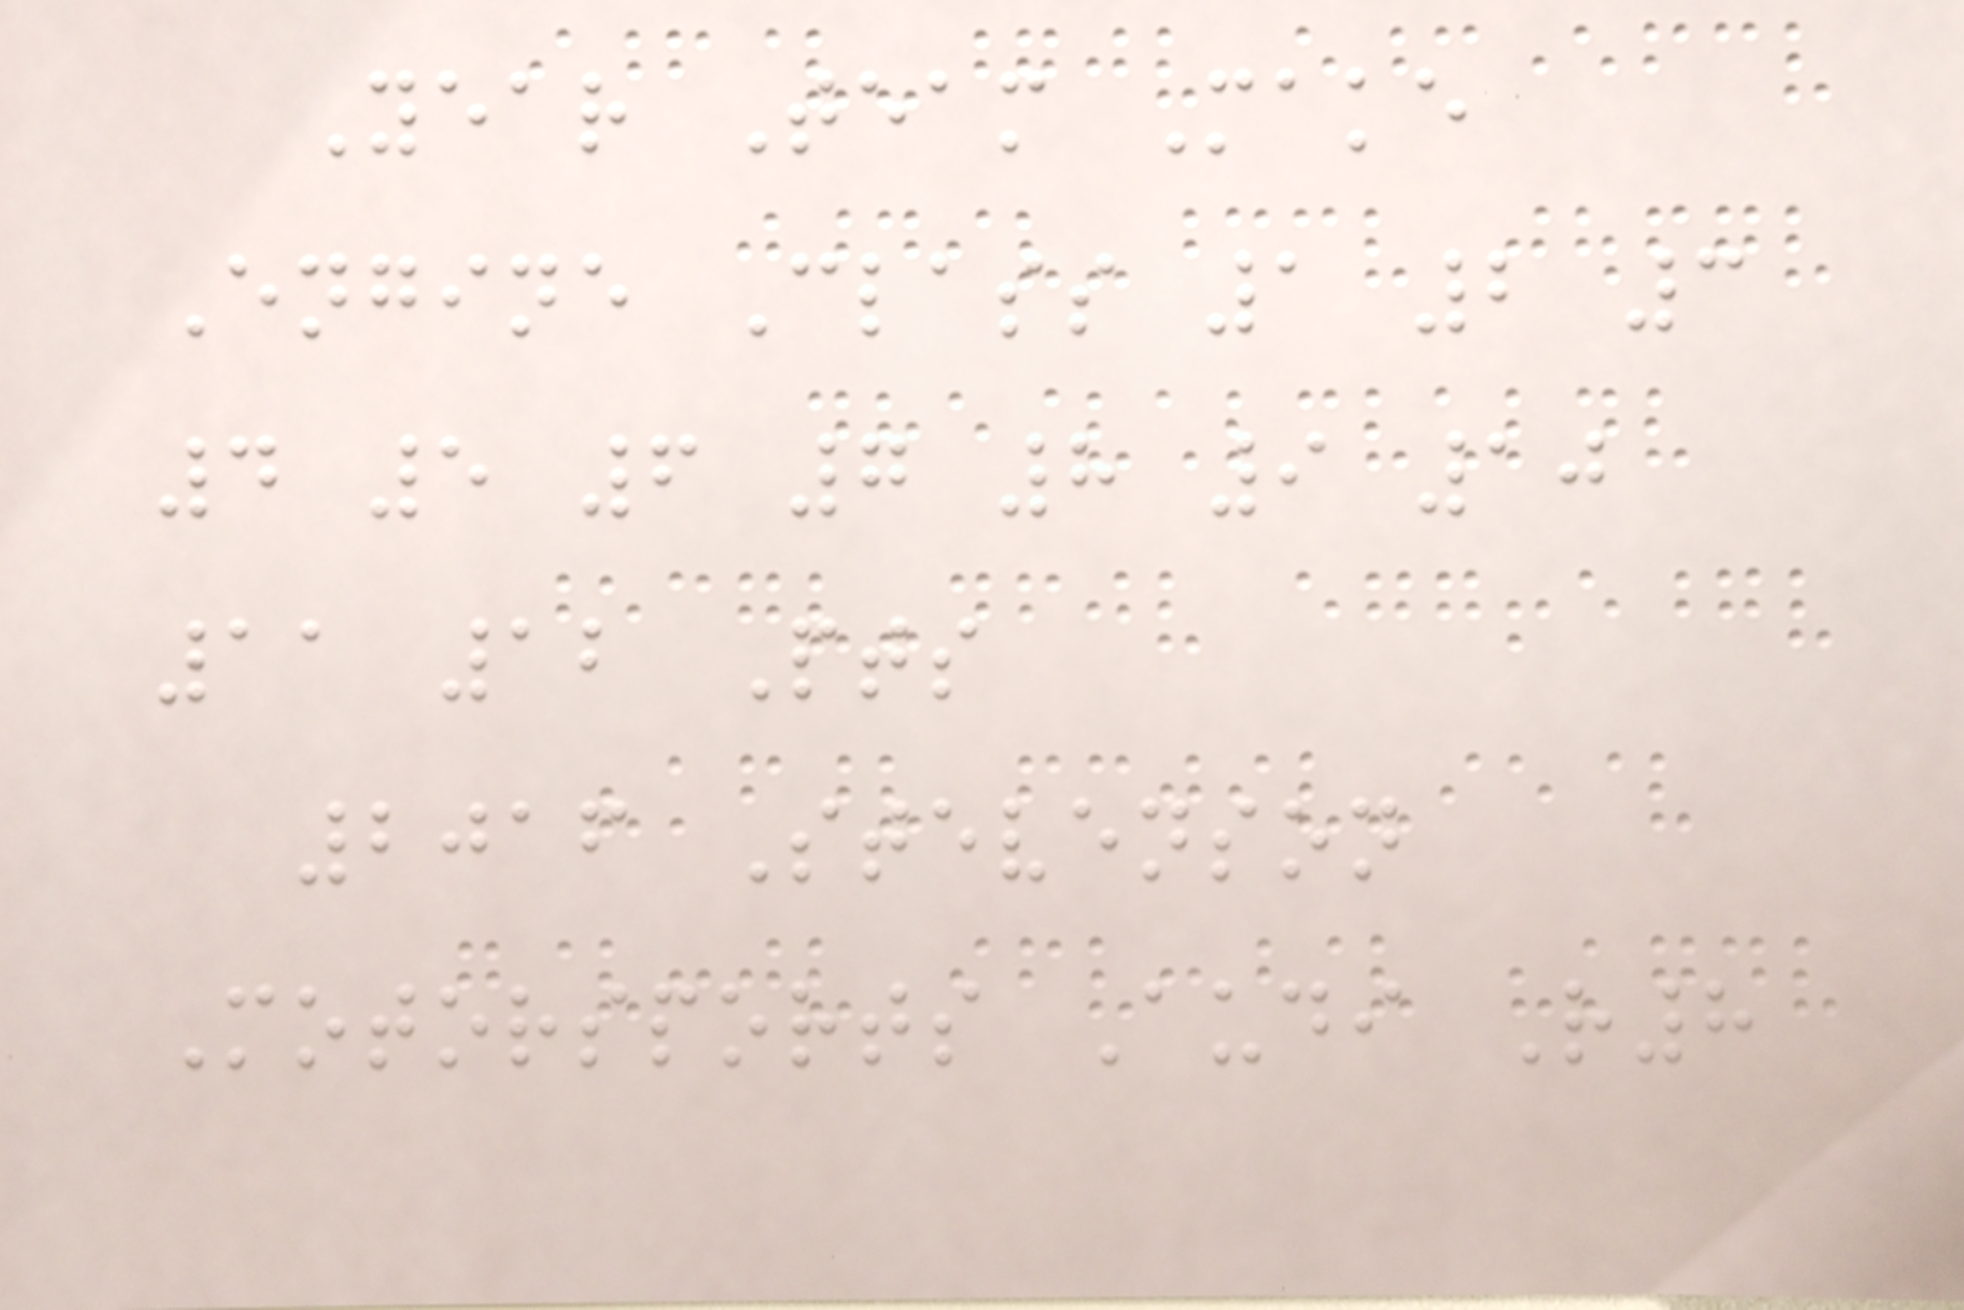Year Team Make
Engine Class 1 2 3
4 5 6 7 8 9 10
11 12 Pts
2016 Stevenson
Motorsports Audi R8
